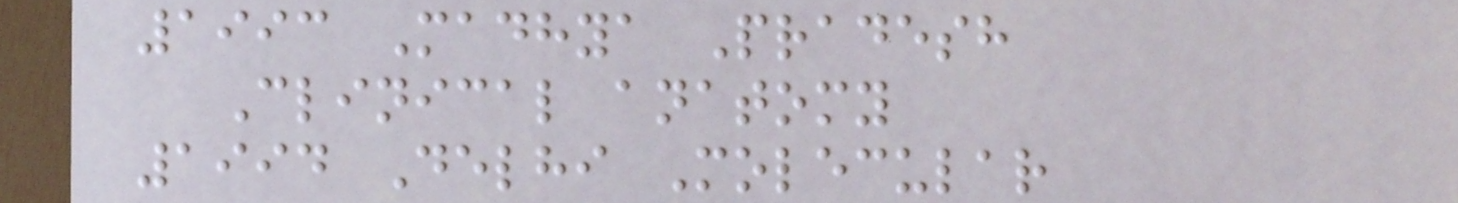1993 Madhya Pradesh
Clinical anatomy
1994 Delhi Molecular
